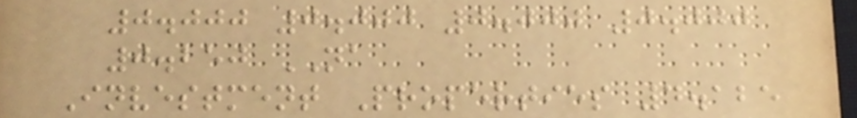0.000 0.000 0.000 0.000
0.250 NA
Investment Properties 4.125
